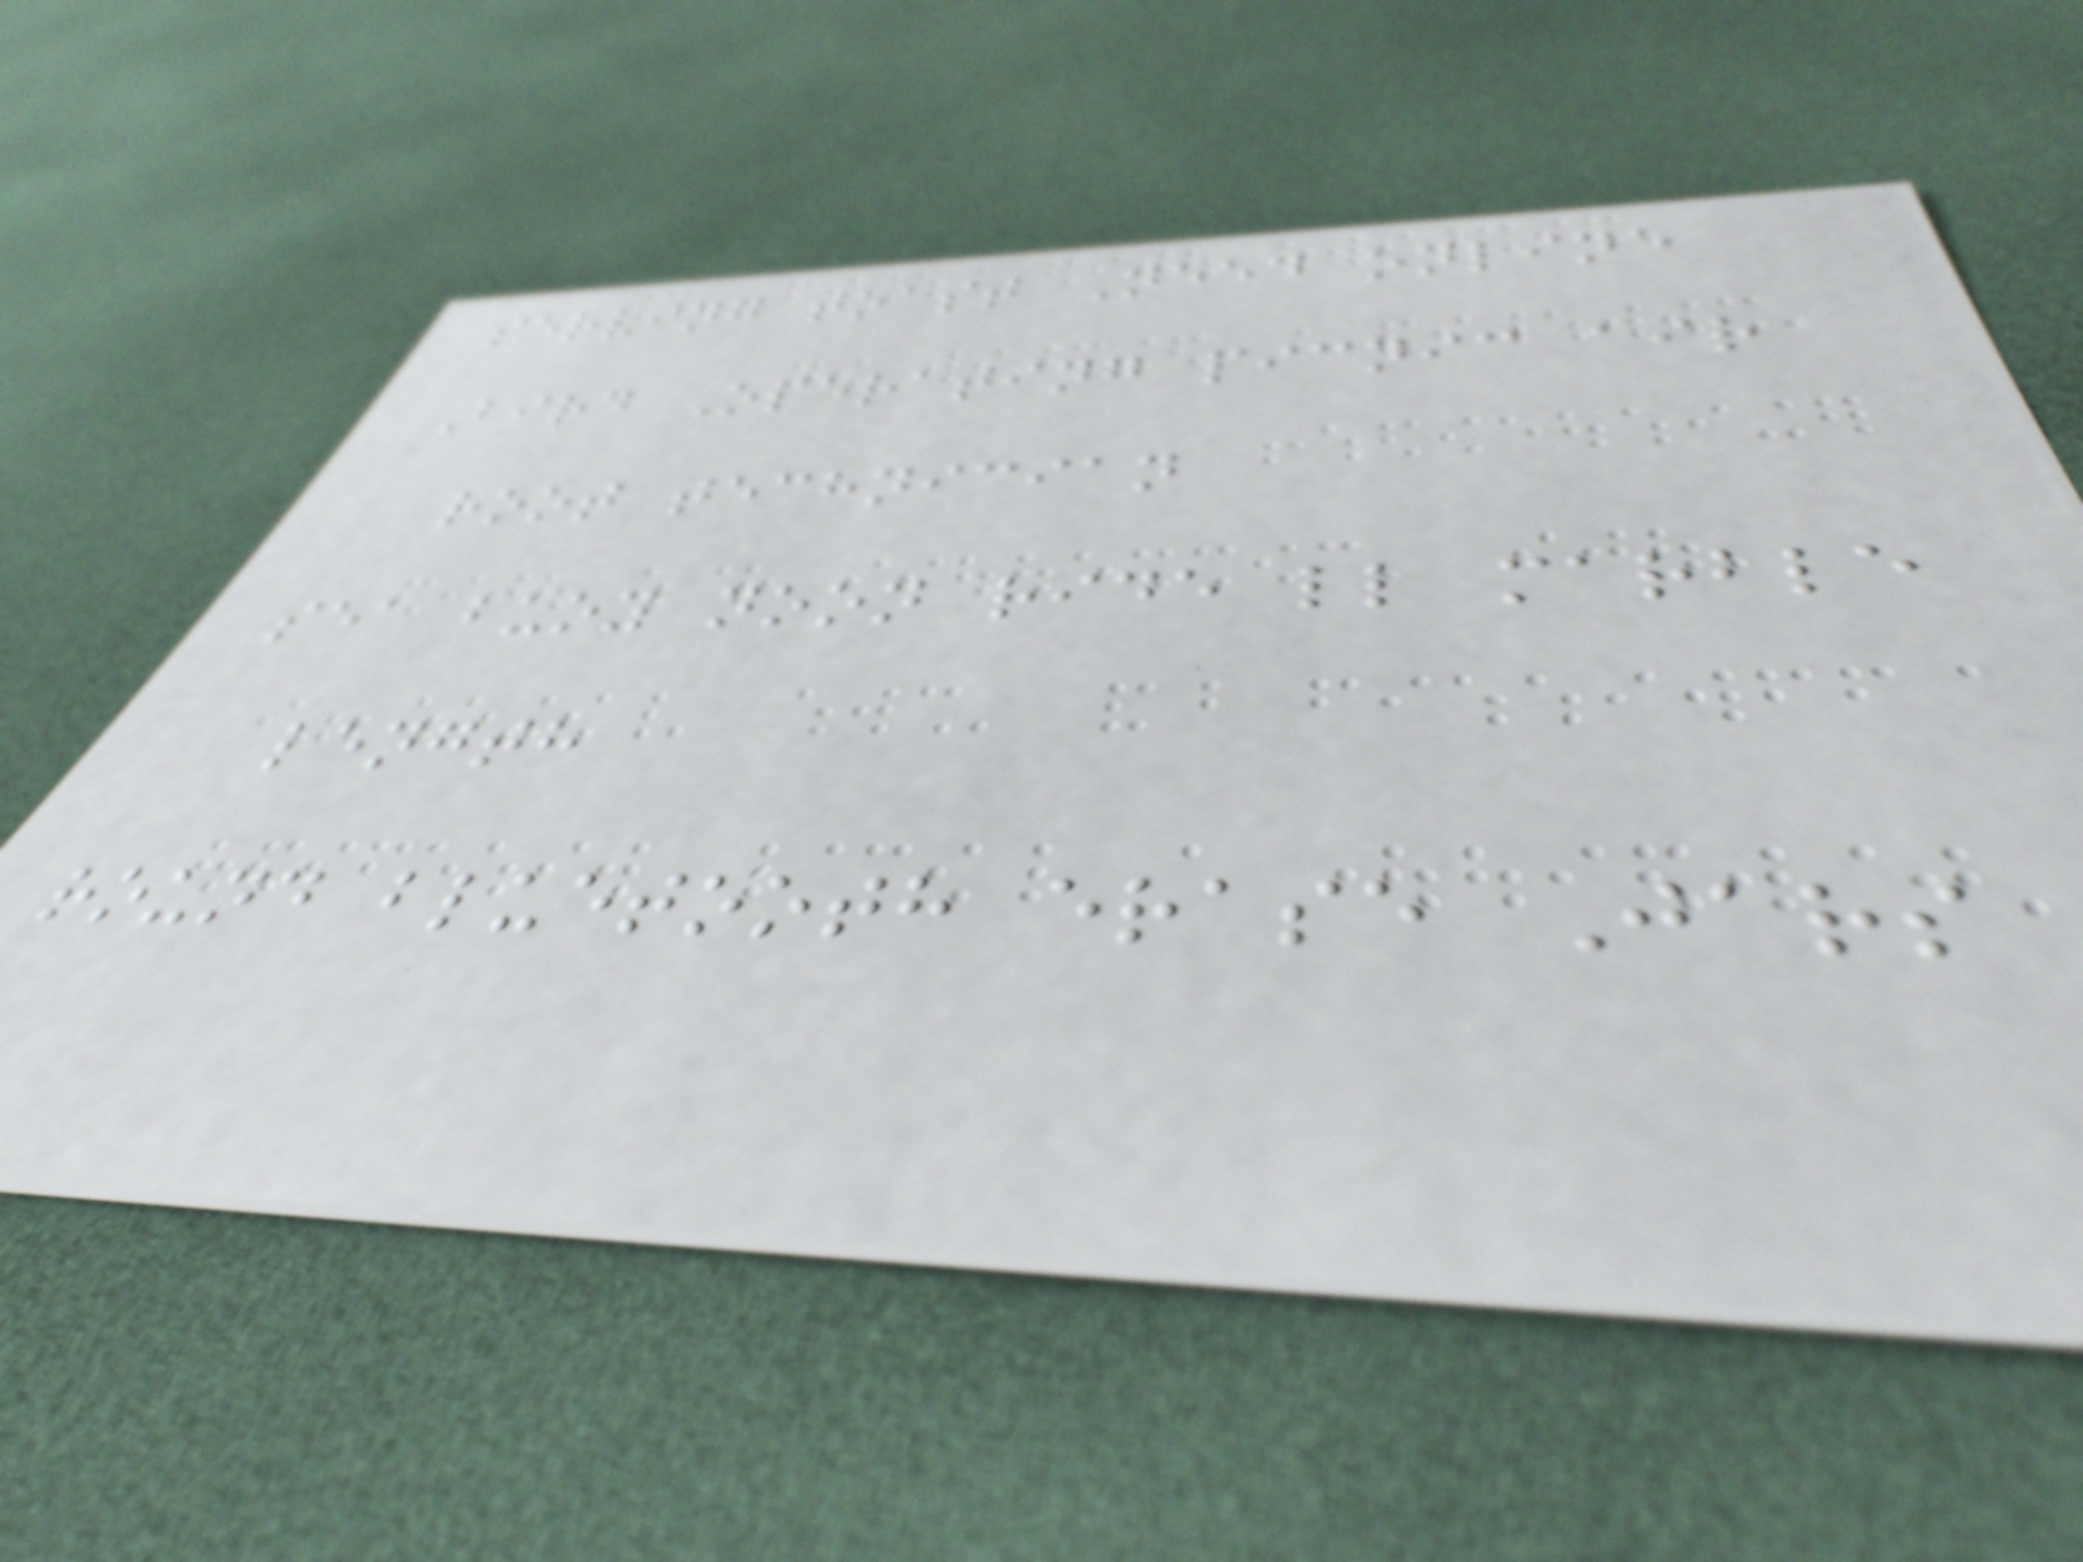serving toast Need online
Bird Operating picnic air
root technician
sea buoy noon ride ll marble
length
round bluetooth erase Jars
